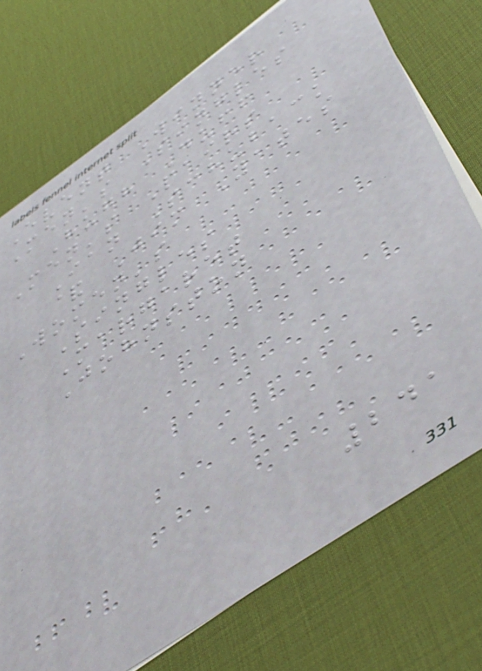Event Winner
Men's Singles
Hugh Duff
Men's Pairs
Ian Schuback
& Jim Yates
Women's
Singles
Margaret
Johnston
241
